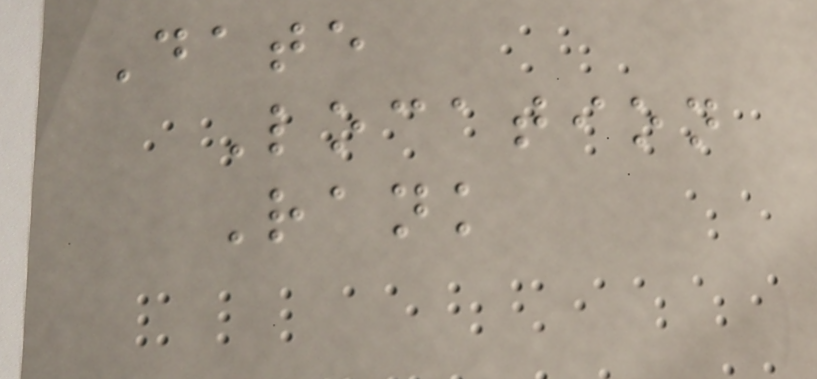Date
Location
Rank
